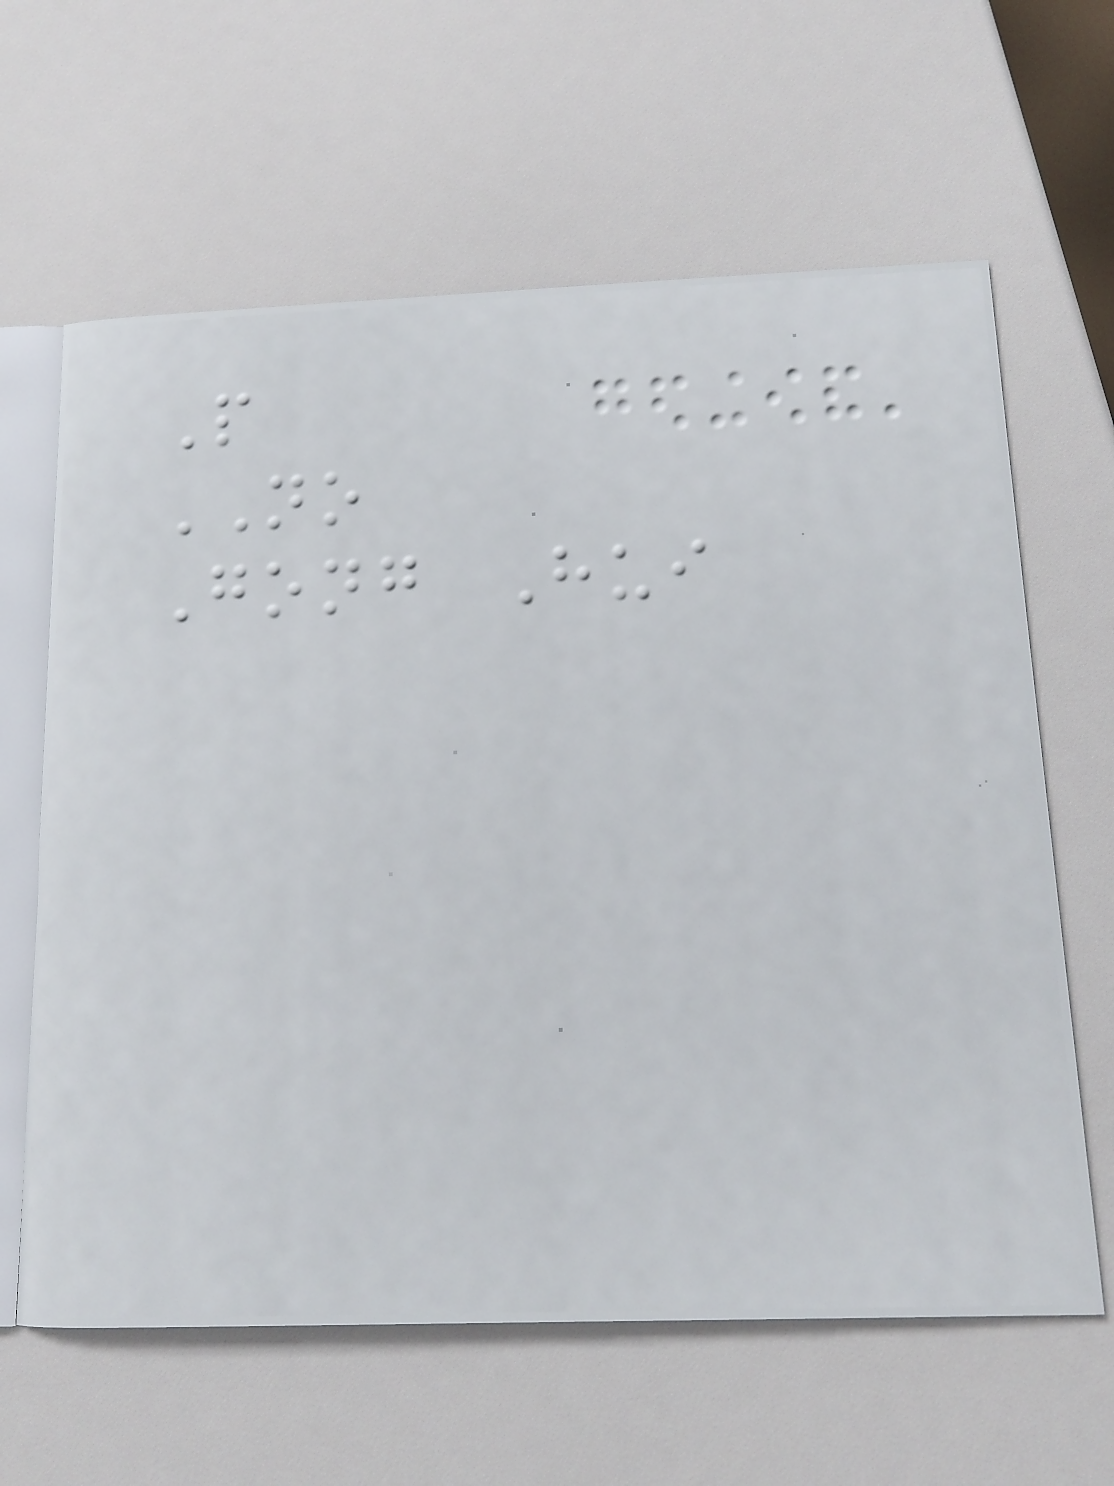P
NO
Gong Hui
